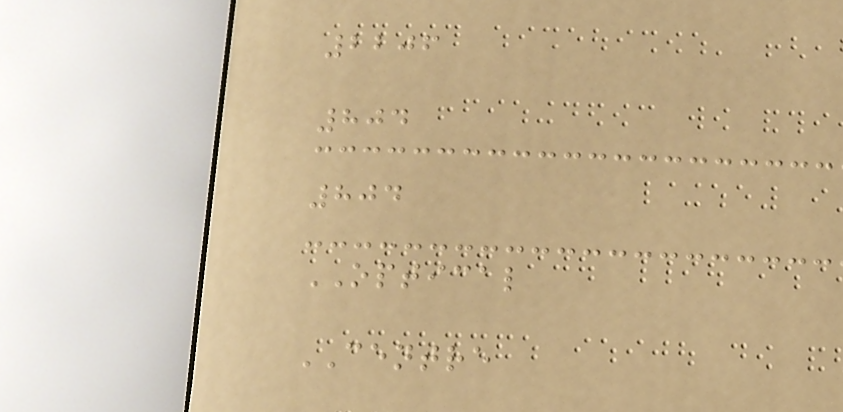2206
804
804
OPTICAL
CENTRE
